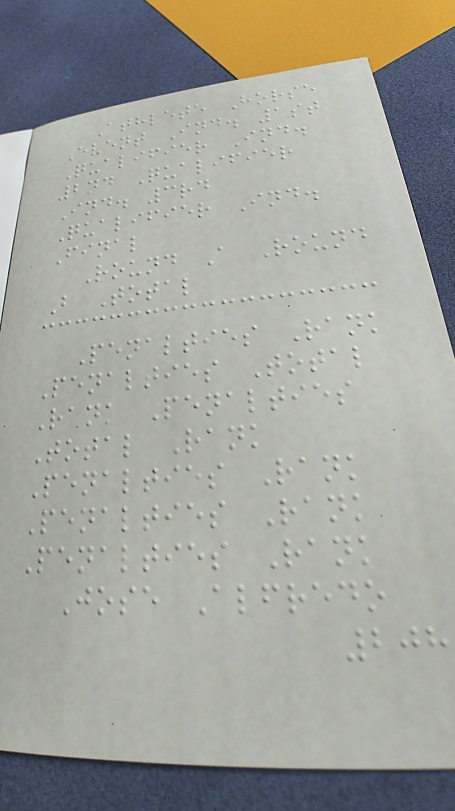Athlete Horse
Event Ind. 1st
Qualifier Ind.
2nd Qualifier
Ind. 3rd
Qualifier Ind.
Final
Round A Round
B Total
Penalties Rank
Penalties Total
Rank Penalties
Total Rank
Penalties Rank
Penalties Rank
Penalties Rank
Jose Alfredo
208
